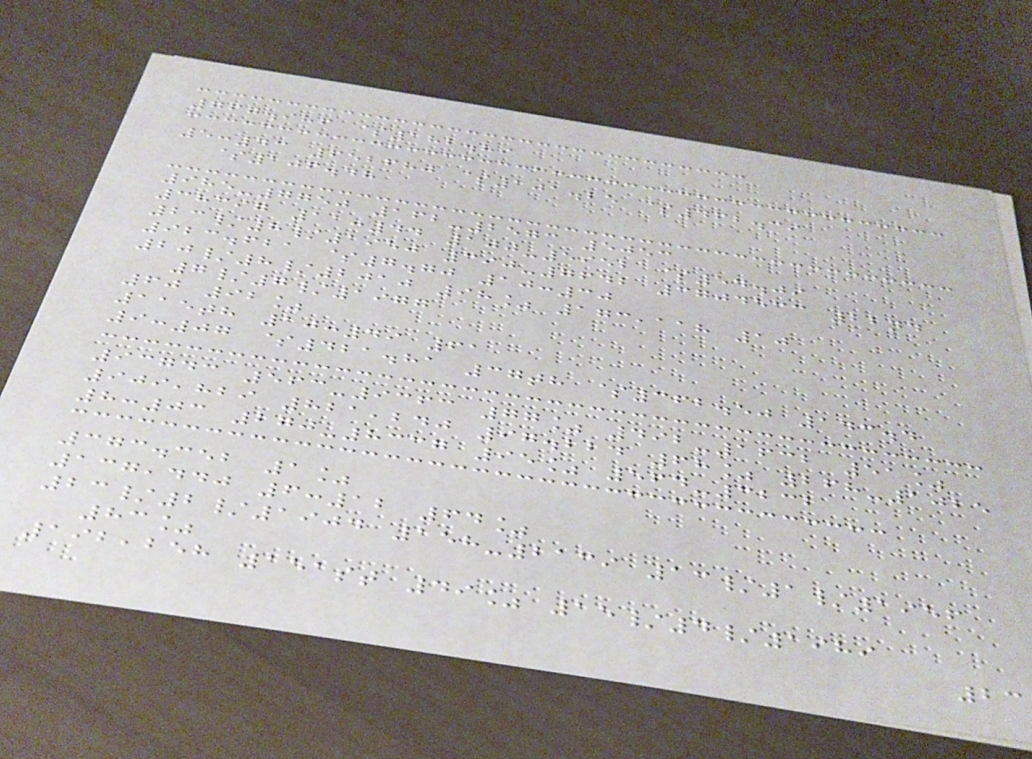767.986 $182.89
5:43 652680 $101.25 $462.39
$106.48
985-7750 162-2573 5053
38397 11:44 100-5952 $54.09
23/8/1950 390-7642 3704533 22nd
923.621 $7.70 10:30
20/8/2010 98% 173,118 10
7/7/1977
60 92%
115th 10:49 61
9:07 $421.81 37th $362.50 143.4
93743 563-9363 77% 492-1632 51%
909,829 821,240 97.224 68% 268-1025
8:03 270-8337 95% 564-3232
373.352 1%
137,440 6:12 64%
23/2/1904 158-2139 13/1/1956
83%
192,258 151st 49% 15/4/1989
23
